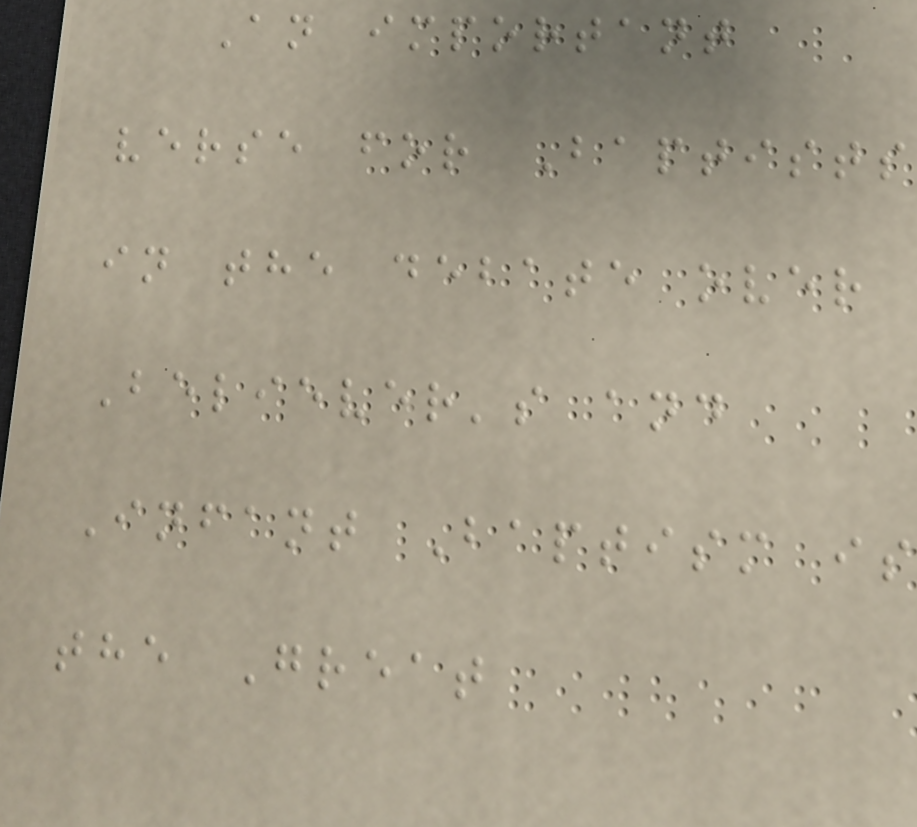An important
verse for Baptists
in the debate over
Believer's and
Infant Baptism is
the Great
